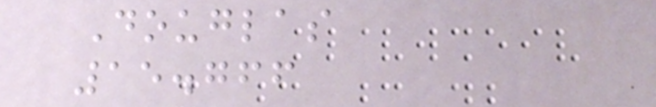Douglas
15.766
